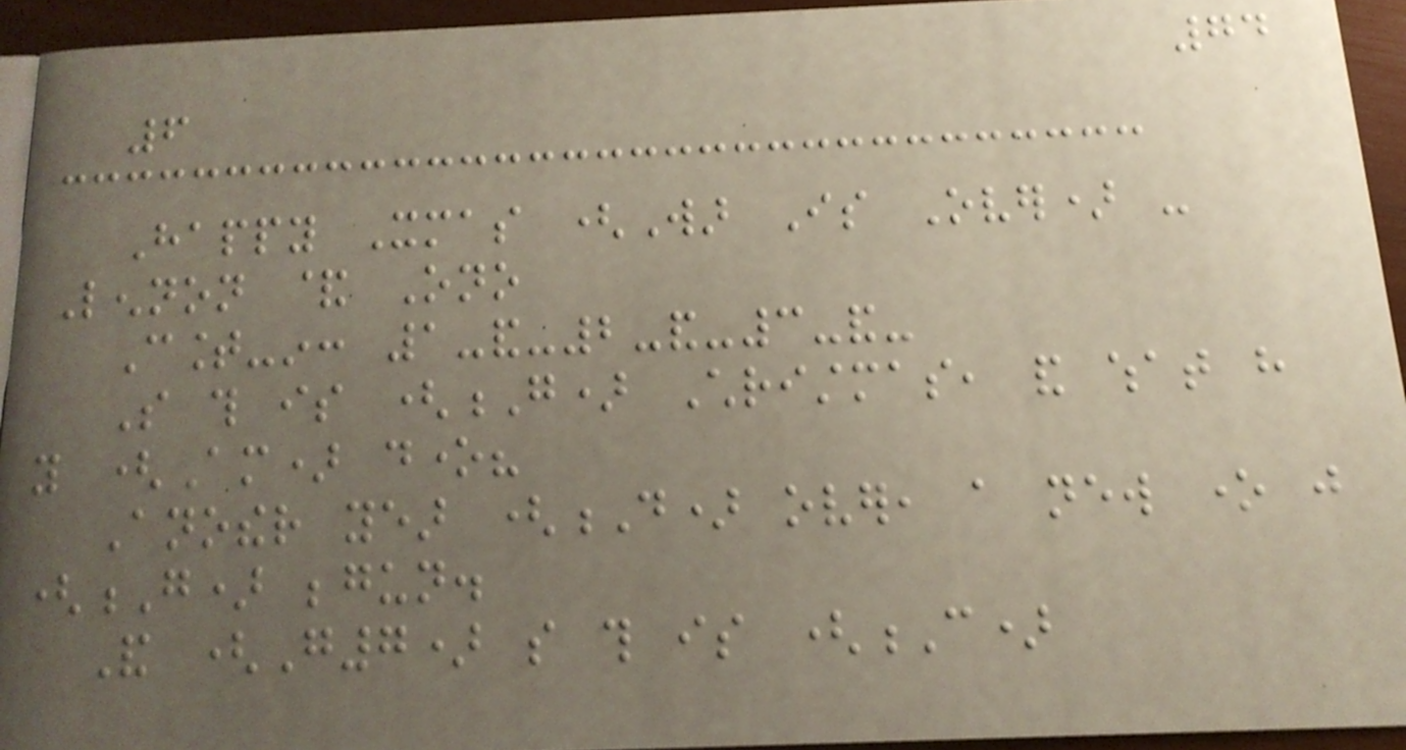74
6
Happy Xmas (War Is Over) -
Lennon & Ono
Count-in: 1-and-2-and-3-and-
So this is (G) Christmas, and what have
you (Am) done?
Another year (D) over, a new one just
(G) begun.
And (G7) so this is (C)
